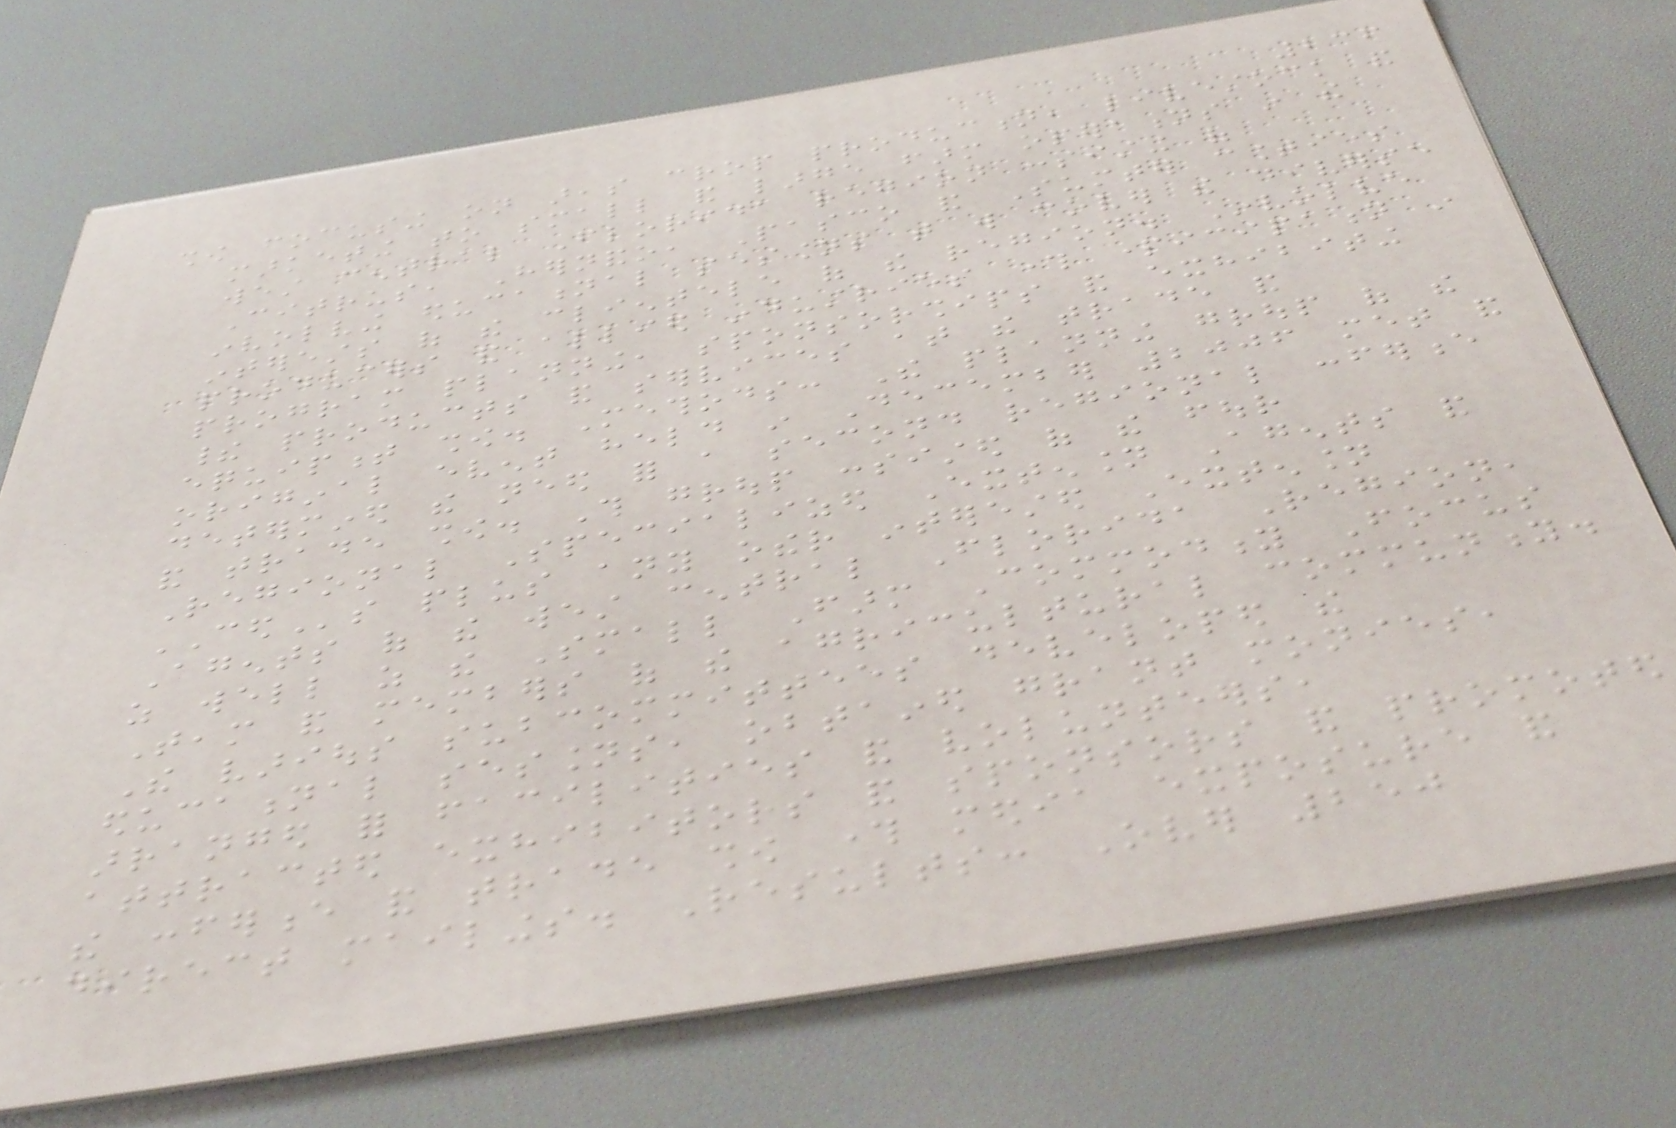236
show focusing on areas crop production, livestock and
marketing to small and large farm operations in the
west central Florida region consisting of
Citrus, Hernando, Pasco and Sumter counties
involving educational sessions that will cover the diverse
interests of the clientele of the region. Involve
producers and allied industries through participation in
program planning, sponsorships and exhibiting
their products and services at the trade and
equipment show. Methods: The planning group of the
original event held in December 2006 met and
determined the need for a second regional conference
and trade show. This group consisted of the four
Regional Specialized Extension Agents and
CEDs plus any other interested Extension
Agents of the west central Florida Region,
as well as the Small Farm Commodity Focus
Team and members of the agricultural community.
The various subcommittees developed the
educational sessions, obtained grant monies,
arranged for facilities and volunteers,
attracted exhibitors and sponsors and promoted
the conference and trade show through media exposure and
direct mailings. Results: Over 250
